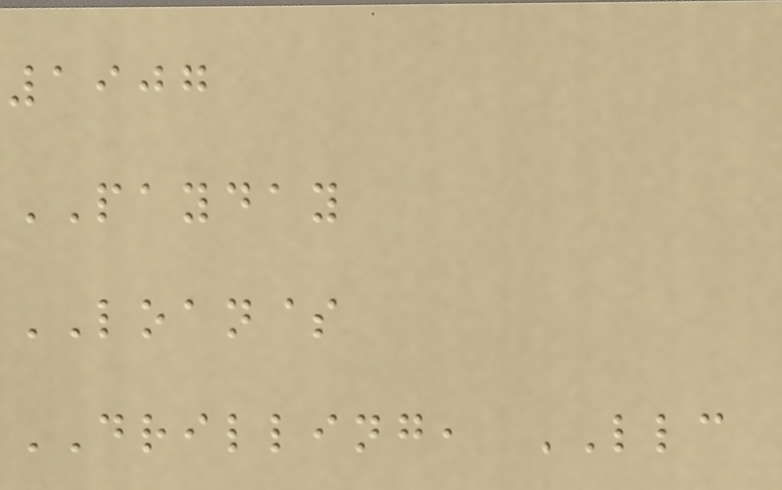1907
PAYDAY
LOAN$
DRILLING, LLC
